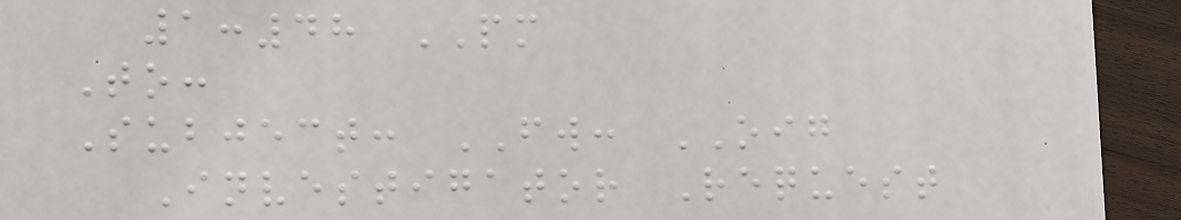1:48 PM
To:
Subject: FW: OIG
Investigator Request
